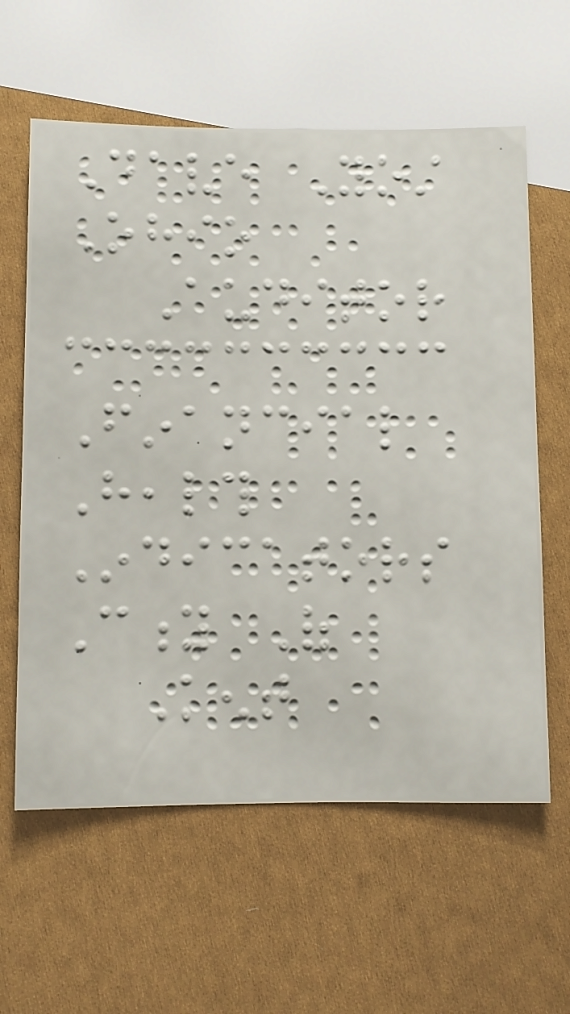Dave Yost
Ohio
Auditor
Financial
Health
Indicators
City Of
Kent
